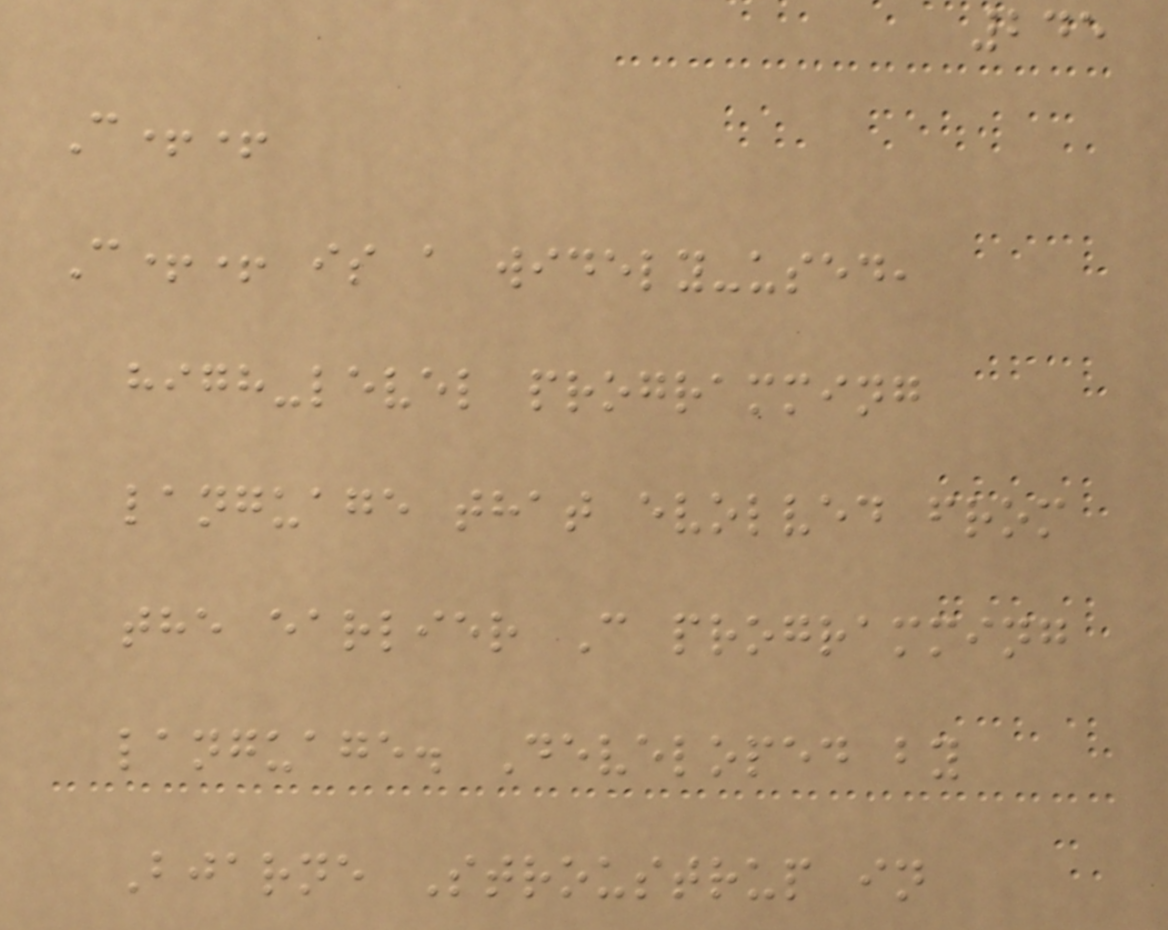245
C++
C++ is a widely-used,
high-level programming
language that evolved from
the earlier C programming
language. Developed by
Bjarne Stroustrup in
